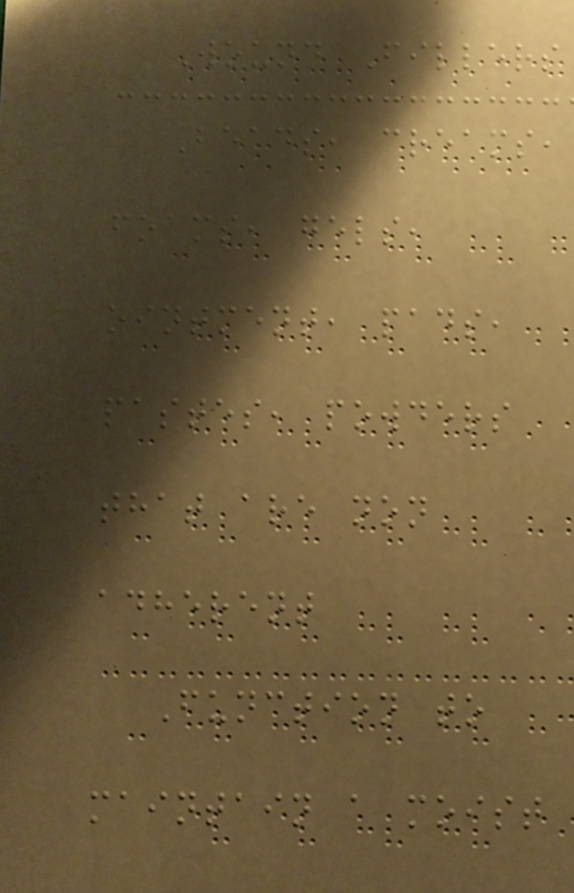Wound Fillers
Beads, creams,
foams, gels,
ointment, pads,
pastes, powders
that are non
adherent
Function to
maintain a moist
